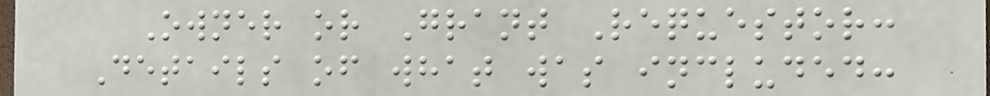Owner or Grant Requestor:
Details of what was included:
